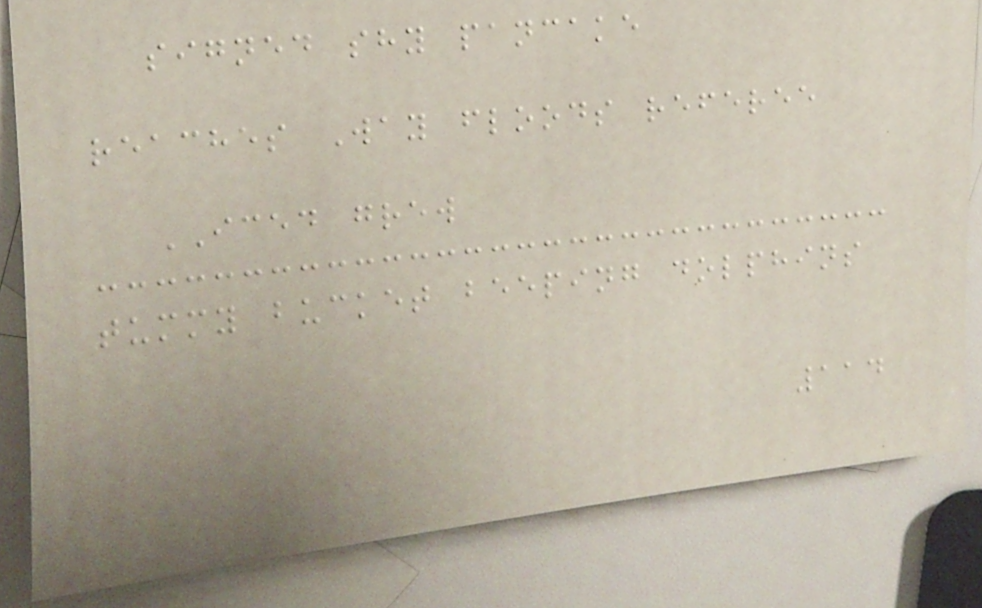signed shy pancake
reaches Way floods referee
ICED grew
tummy bucket beeping dolphins
114
